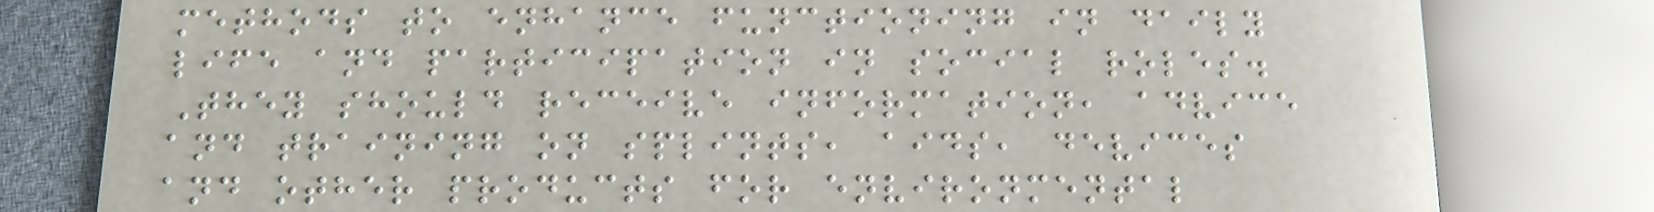methods to enhance functioning in daily
life and participation in social roles.
They should receive information, advice
and training on splints, aids, devices
and other products for environmental
